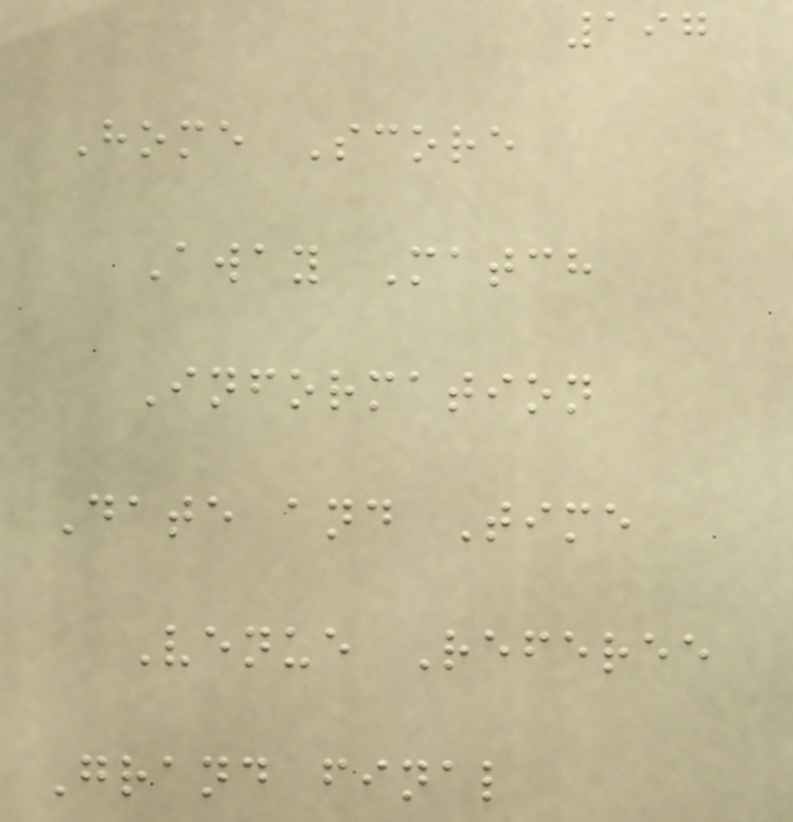197
Home Score
Away Match
Information
Date and Time
Venue Referee
Grand final
